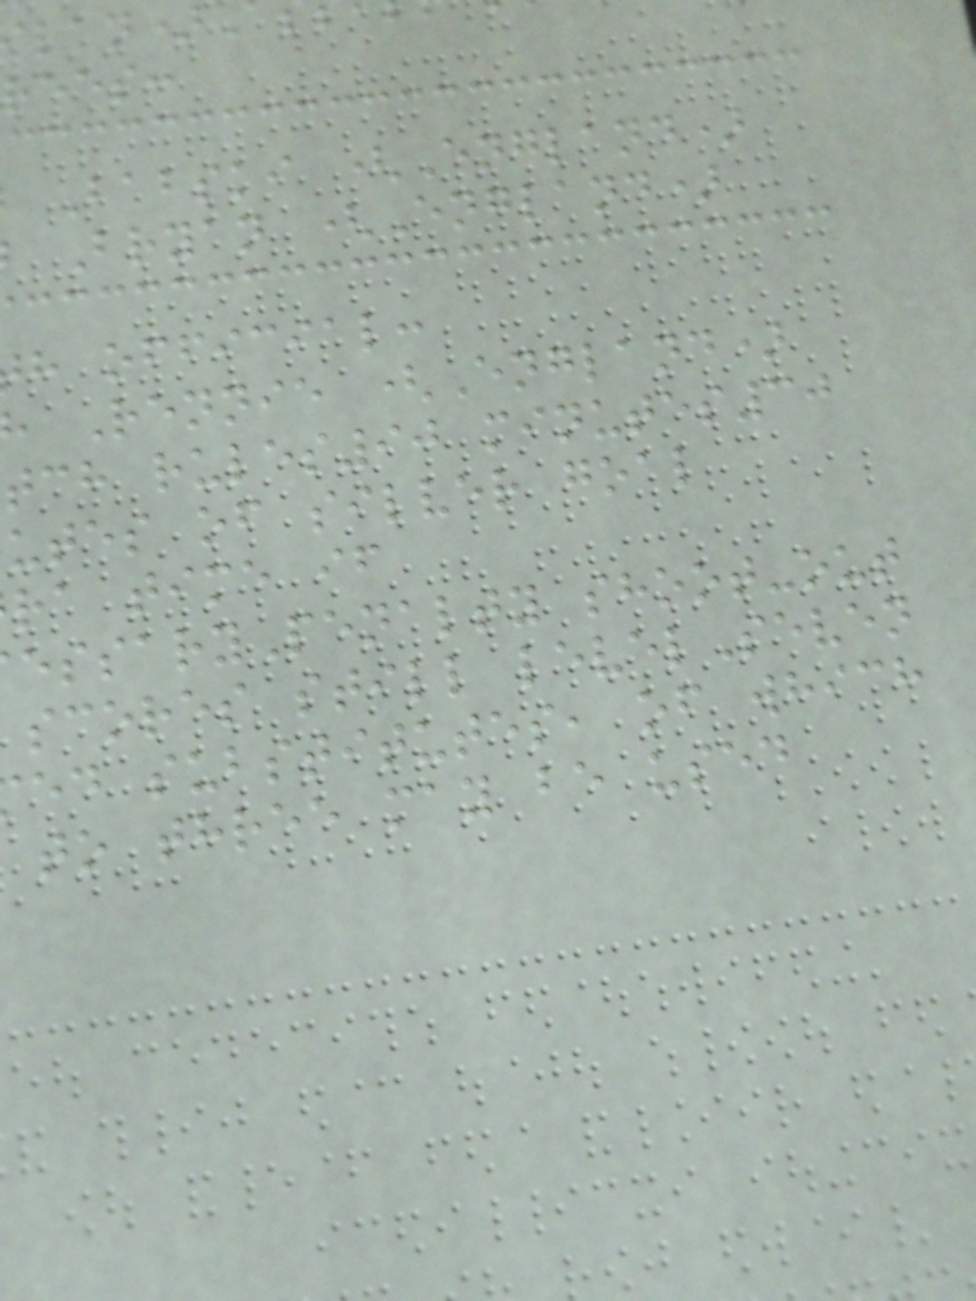rees:
Babski (England)
Bryan (England)
h official:
Rennie (England)
tch rules90 minutes30
utes of silver goal
ra time if
essaryPenalty shoot-out
scores still levelSeven
ed substitutes, of which
to three may be used
